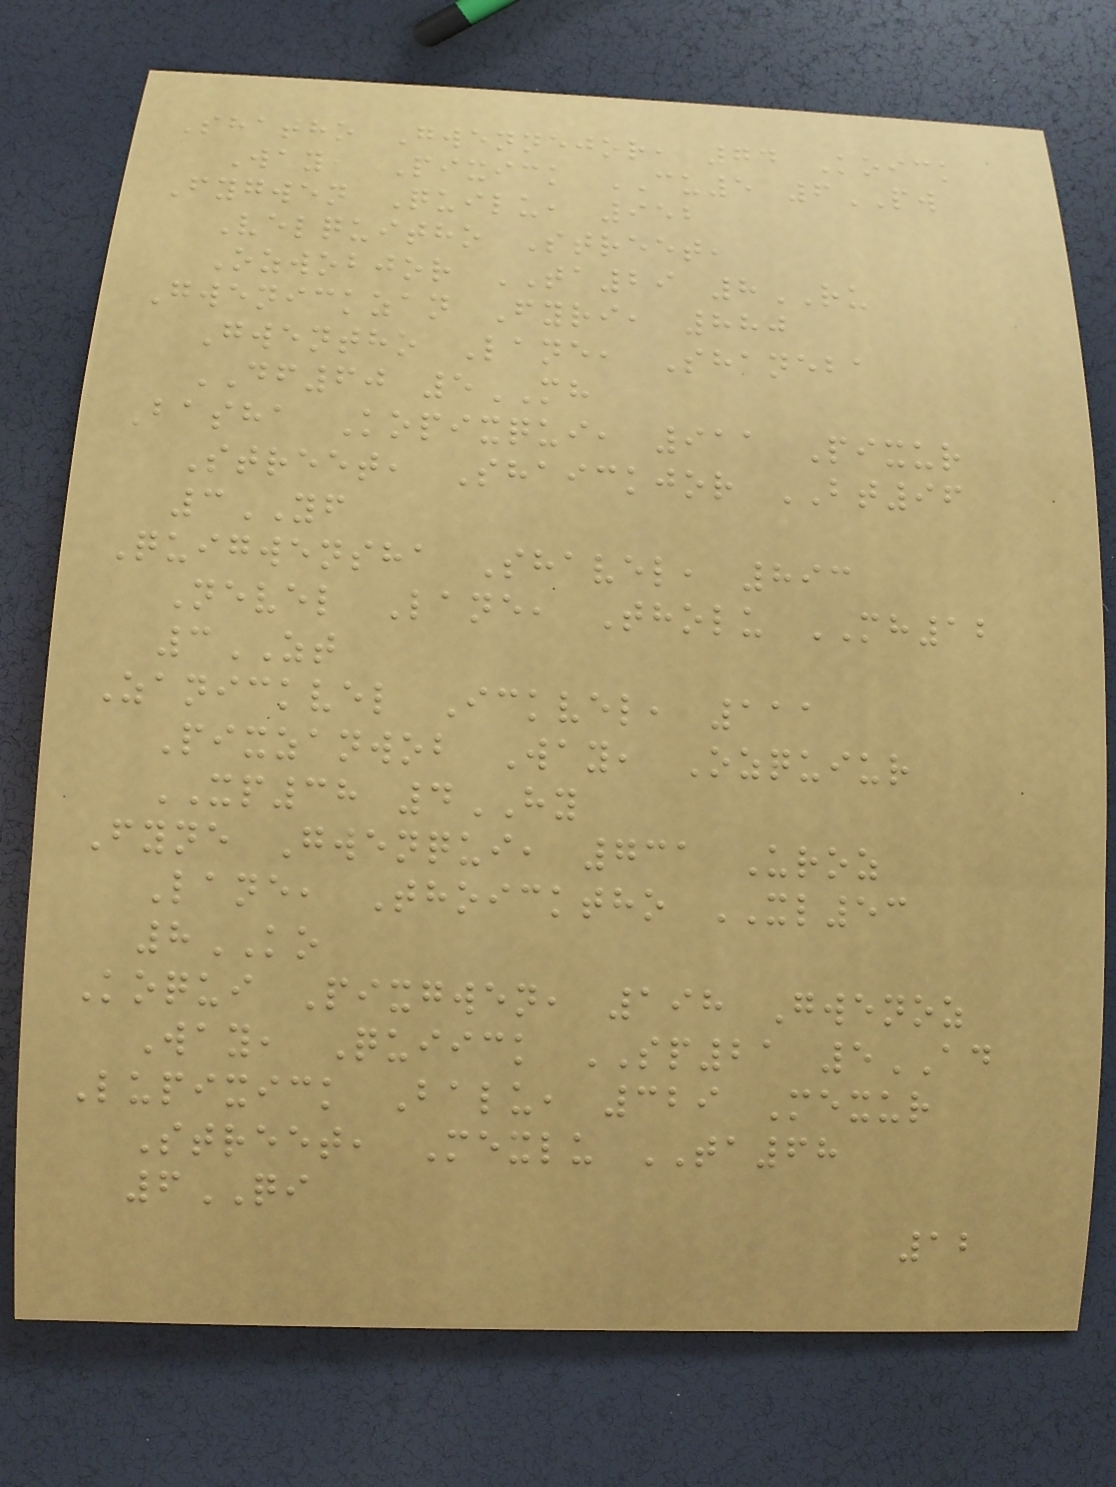Shatho Gwennejor, 74 Koick
Way, Pixick CU5 6PW
Fygwen Quilu, 952
Velquitho Street,
Ozwobjor TA29 8RU
Gwenickzan Fyri, 880
Gwentho Lane, Shaneba
DF60 5MH
Basha Kopixqui, 911 Pixur
Street, Shaickjor BT96
3YF
Quigwensha Shavel, 893
Nevel Lane, Tholu MH12
3ZT
Zanickvel Ickvel, 111
Pixzanwob Way, Ozquiur
XP38 4HY
Fyne Gwenqui, 731 Uroz
Lane, Thoicktho XL53
8KO
Koqui Pixgwen, 198 Gwenoz
Way, Quiick SP21 5AD
Lupixick Balu, 329 Mexur
Street, Mexlu TA68
6QI
12
